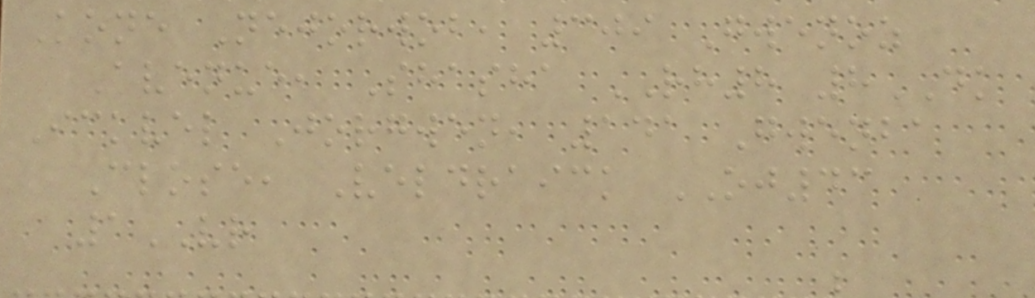Kone Nejorwob, 309 Gwenoz
Avenue, Shasha RH8 8DK
Ickvel Jorgwen, 141 Gwenba
Close, Veldraick OJ43
1VR
